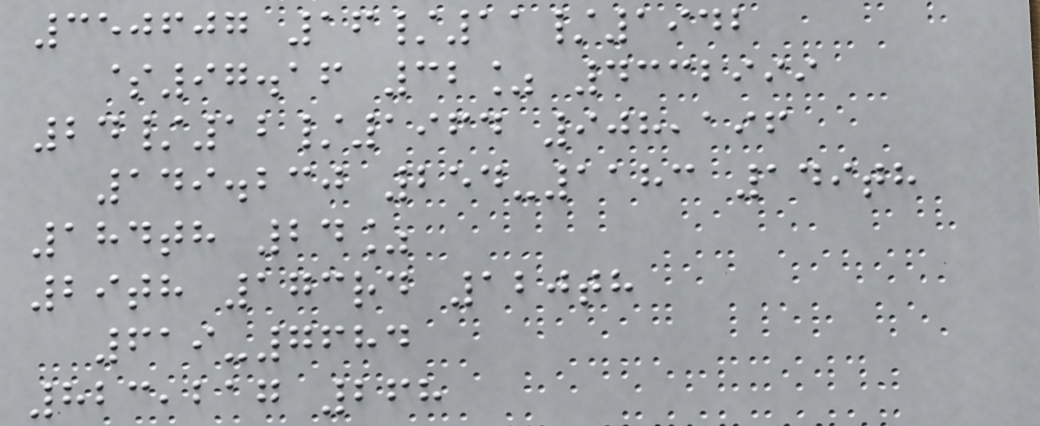350607 16/11/1942
$97.16 32% 4332999
24/12/1964 908,196
149.230 254-1183 149th
184th 24%
29th 173rd 120th
619-7684
823,217 268
